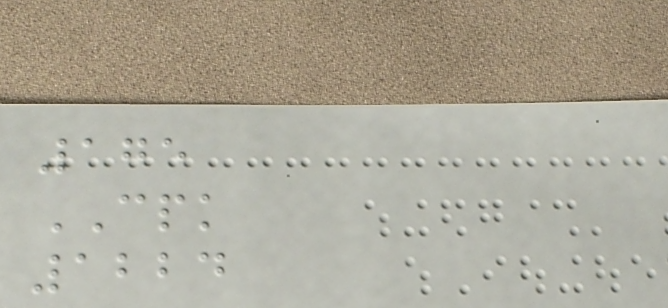175
CPK
1224
